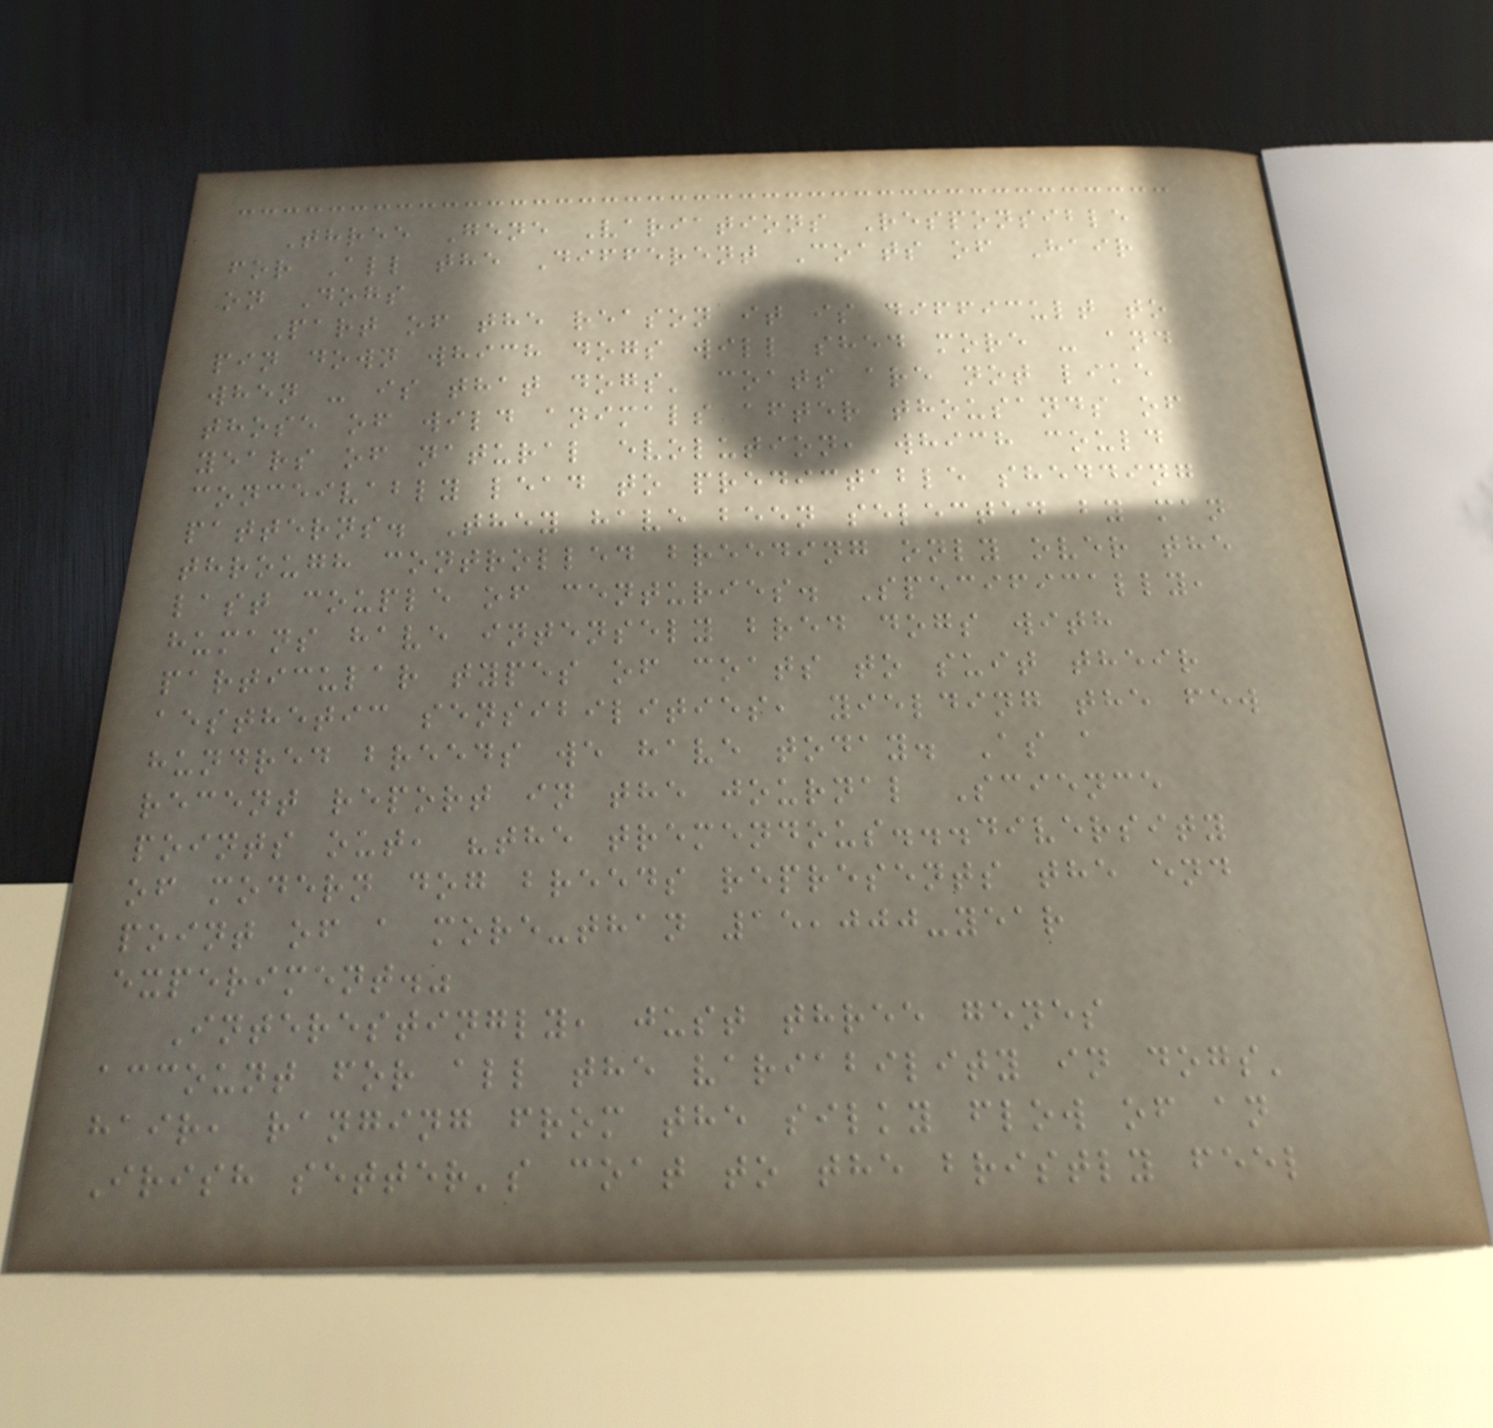Three Gene Variations Responsible
for All the Different Coats of Hair
on Dogs
Part of the reason it is difficult to
pin down which dogs will shed more - and
when - is that dogs' coats are not like
those of wild animals after thousands of
years of natural evolution, which could
conceivably lead to predictable shedding
patterns. They have been selected by man
through controlled breeding only over the
last couple of centuries. Specifically,
humans have intensely bred dogs with
particular types of coats to suit their
aesthetic sensibilities, yielding the few
hundred breeds we have today. As a
recent report in the journal Science
points out, "the tremendous...diversity
of modern dog breeds represents the end
point of a more-than 15,000-year
experiment."
Interestingly, just three genes
account for all the variability in dogs'
hair, ranging from the silky flow of an
Irish setter's coat to the bristly feel
